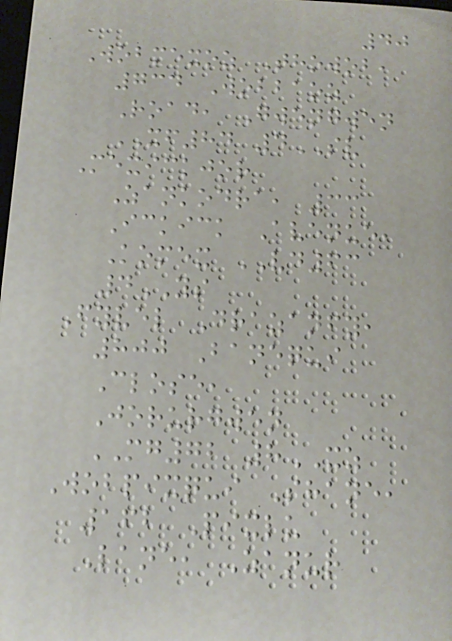40
Wobmexoz Thowob,
734 Wobbaoz
Road, Gwengwen
XF84 4SV
Mexickjor
Zankodra, 33
Ickick Avenue,
Komex VD63
4YS
Fyvel Drazanfy,
800 Banequi
Close,
Jorurgwen
MG72 8XZ
Wobpixqui Shane,
162 Pixlu
Lane, Zanur
